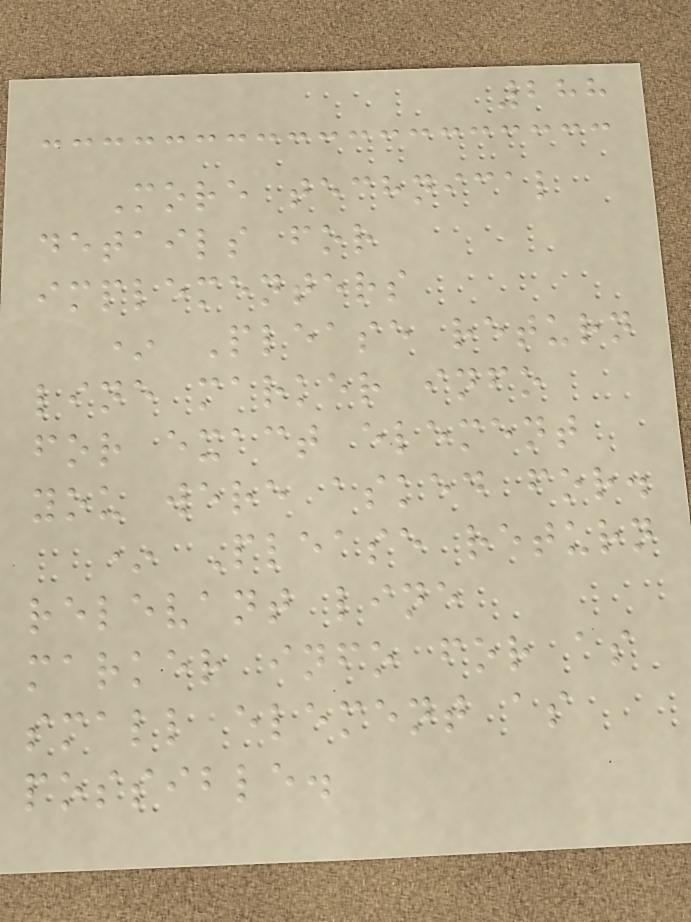288
More technical
details for
implementers
* Please return
line marker info
for exact element
you were asked for.
* Please return
relevant line
marker info for as
small element as
possible.
